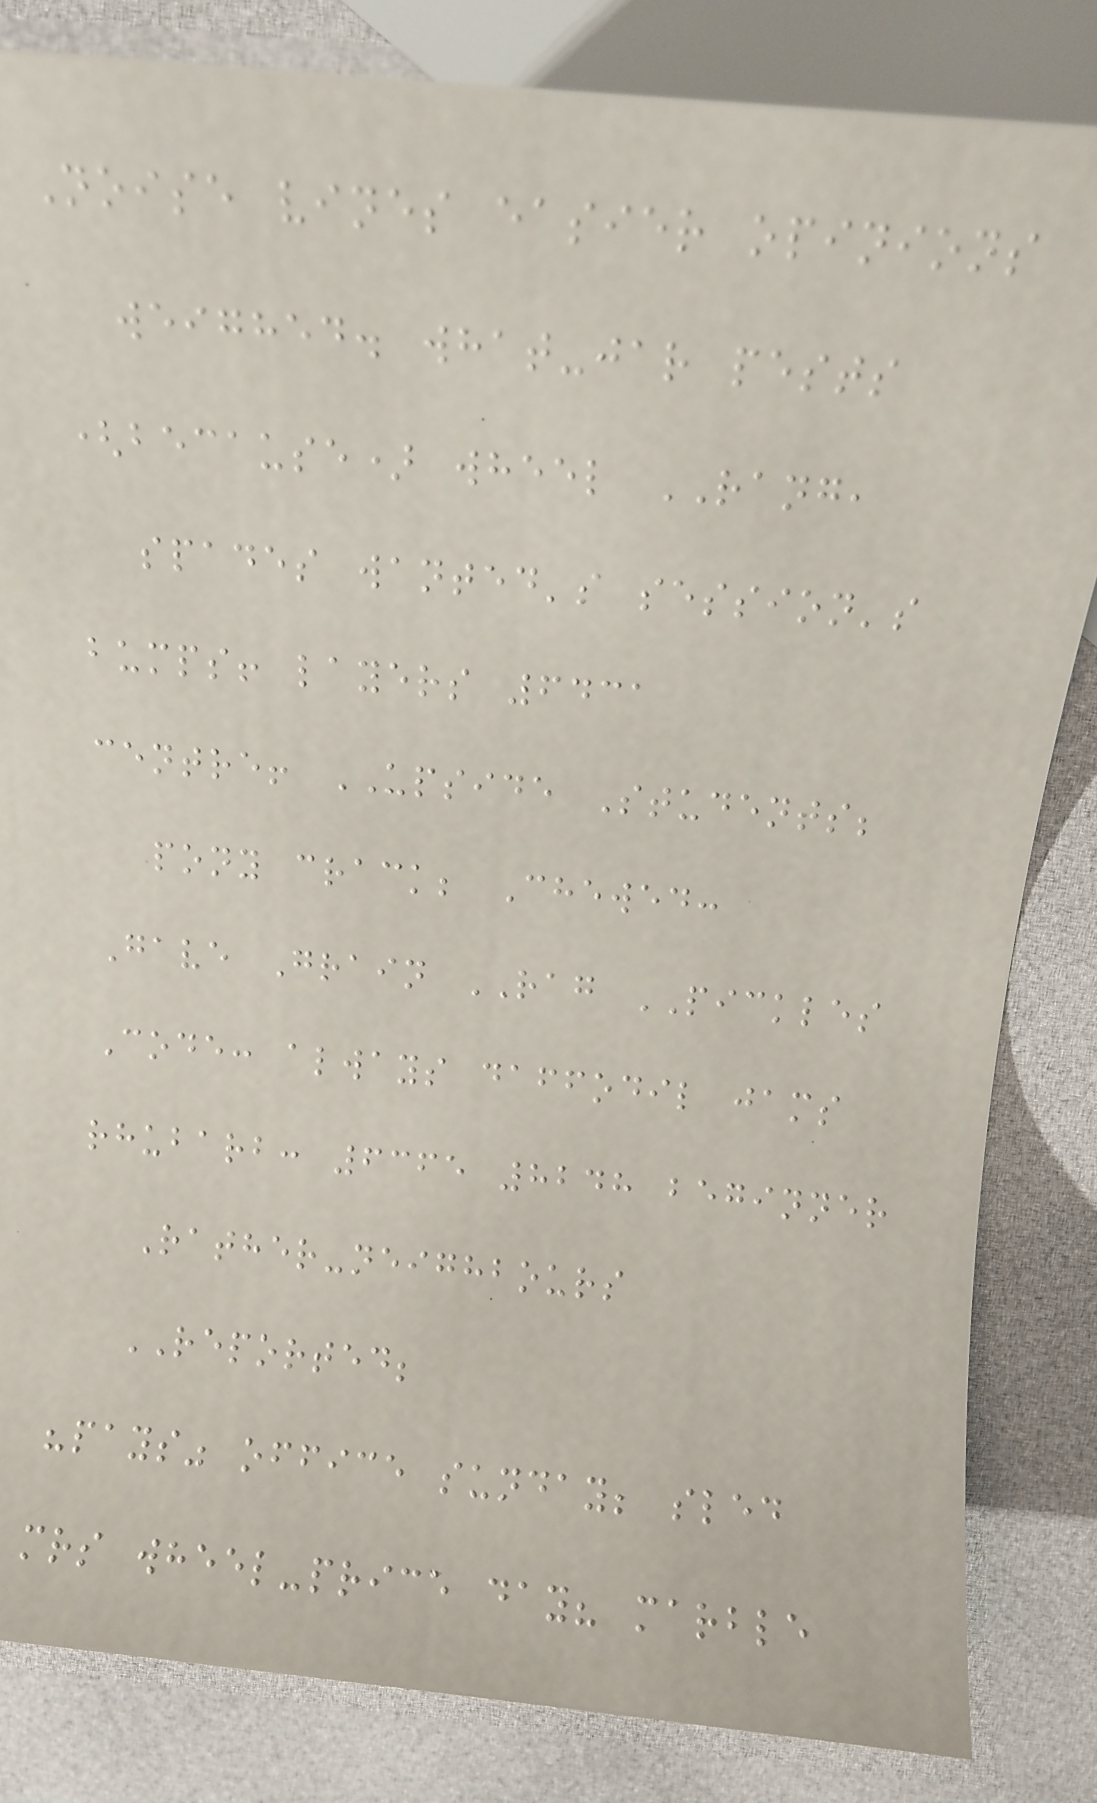Noise vines easier opinions
weighed. what-jar pests
(because) wheel RANG,
spades wanted's session's
bumps! layers 6431
centre! UPSIDE Students;
pony crack; Chewed:
Gave Grain RAG PICKLES
Code: always daffodil jams
rhubarb: 6365 8248 beginner
Rather-neighbours
REPORTED;
"pays" office sunday; sled
mrs wheel-price day? marble
